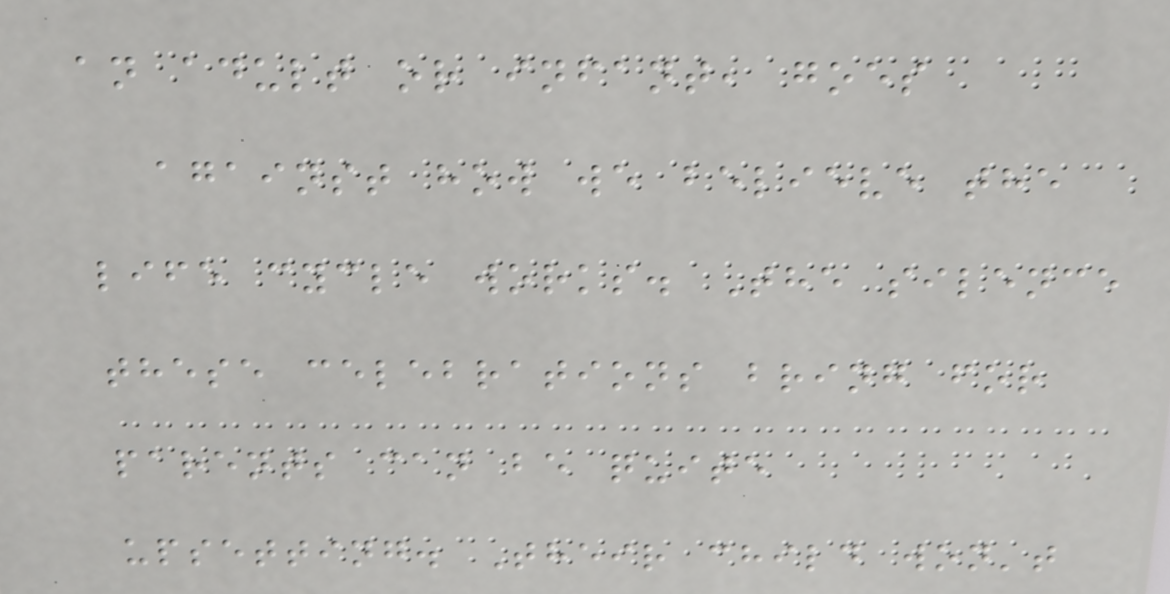an adult or infant, goes
against how we believe the
life cycle works. The silence
these celebrations bring for
parents can be quite
upsetting. Their child won't
